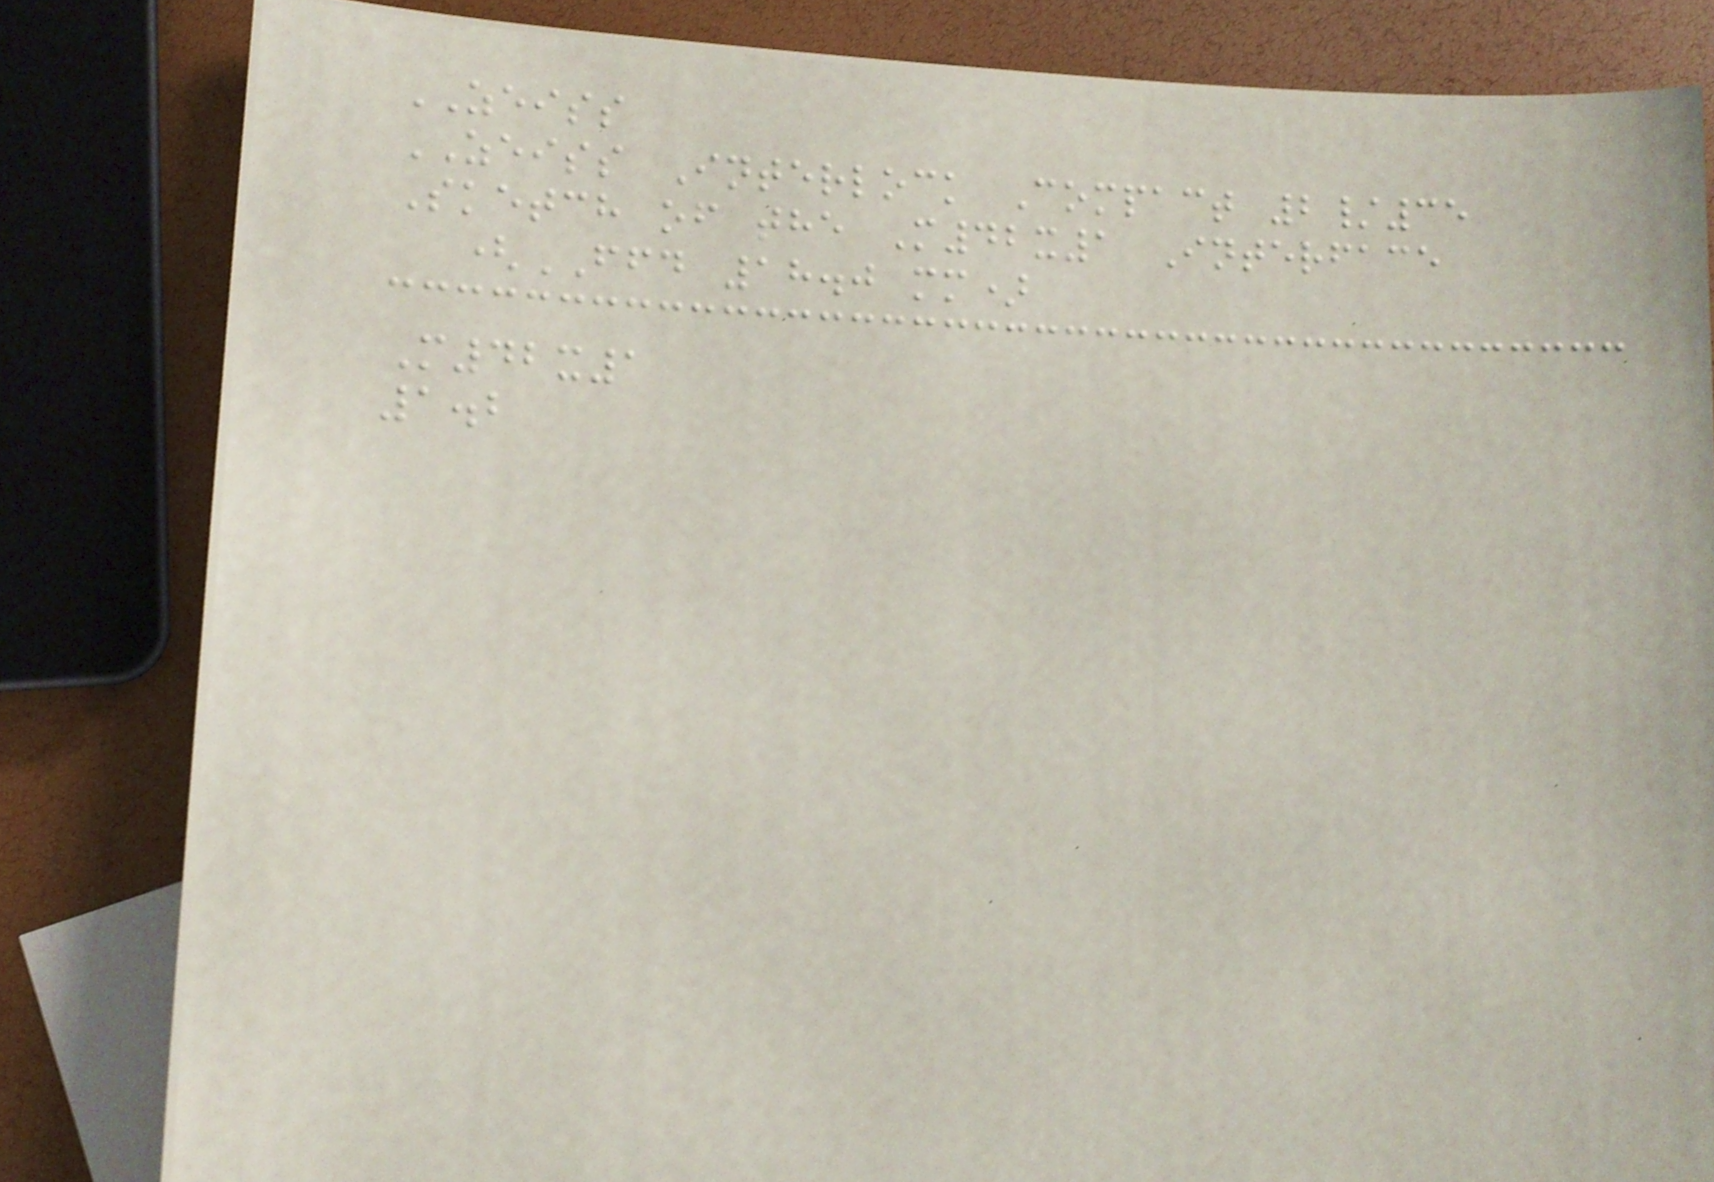ZEISS
ZEISS Interlock Compact 2/35
Sketch of the M42x1 Interface
(FFD 18.0 mm)
M42x1
1.2
